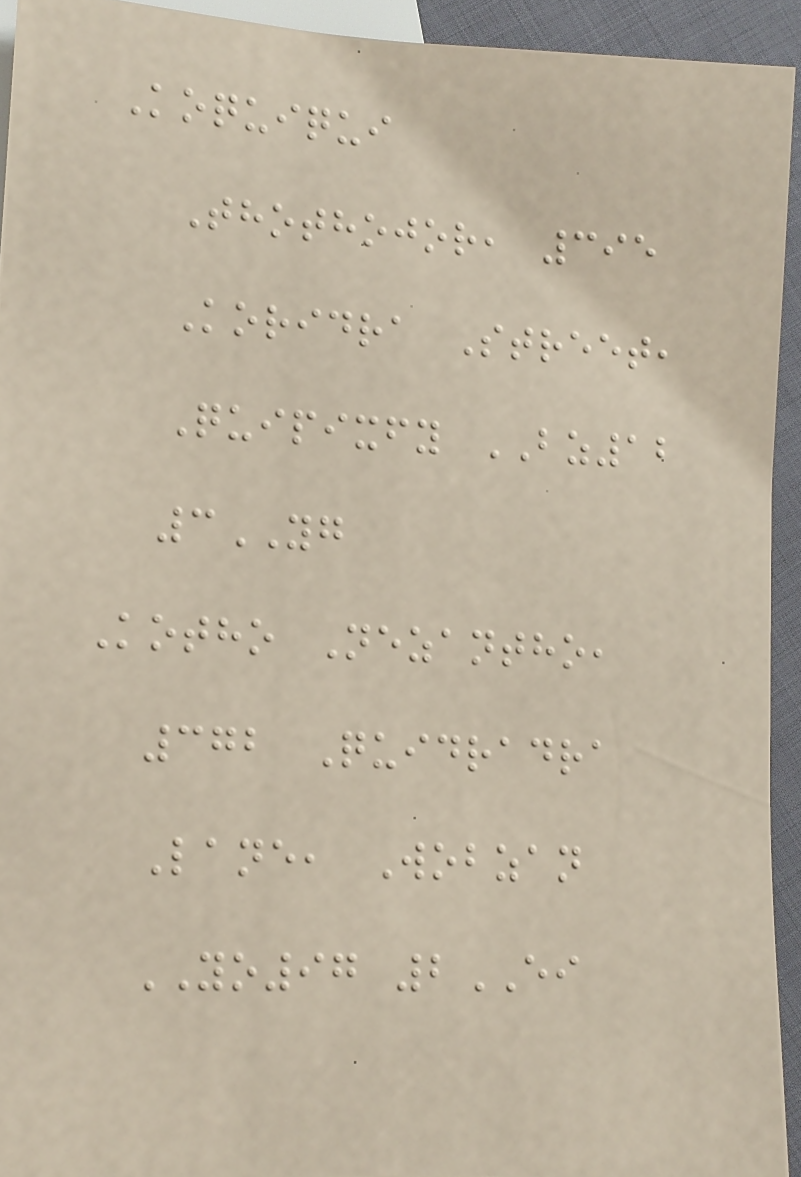Koquiqui
Thothojor, 395
Koridra Street,
Quipixfy BZ12
3YG
Kotho Nezantho,
372 Quidradra
Lane, Wobzan
YO97 2EI
